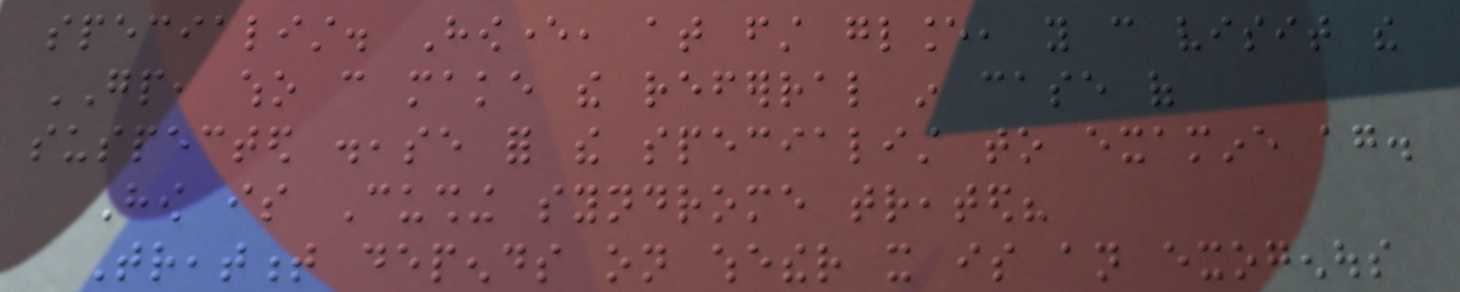specialist. However, at first glance, you can visit the
GP, who can make the referral in case of
suspected disease for the specialist to examine again.
How is Cushing syndrome treated?
Treatment depends on whether it is an exogenous
